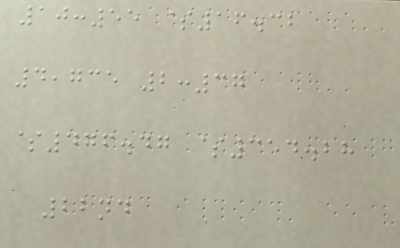10:55 $16.32
4,735 2:37
$476.47 $354.28
22nd
